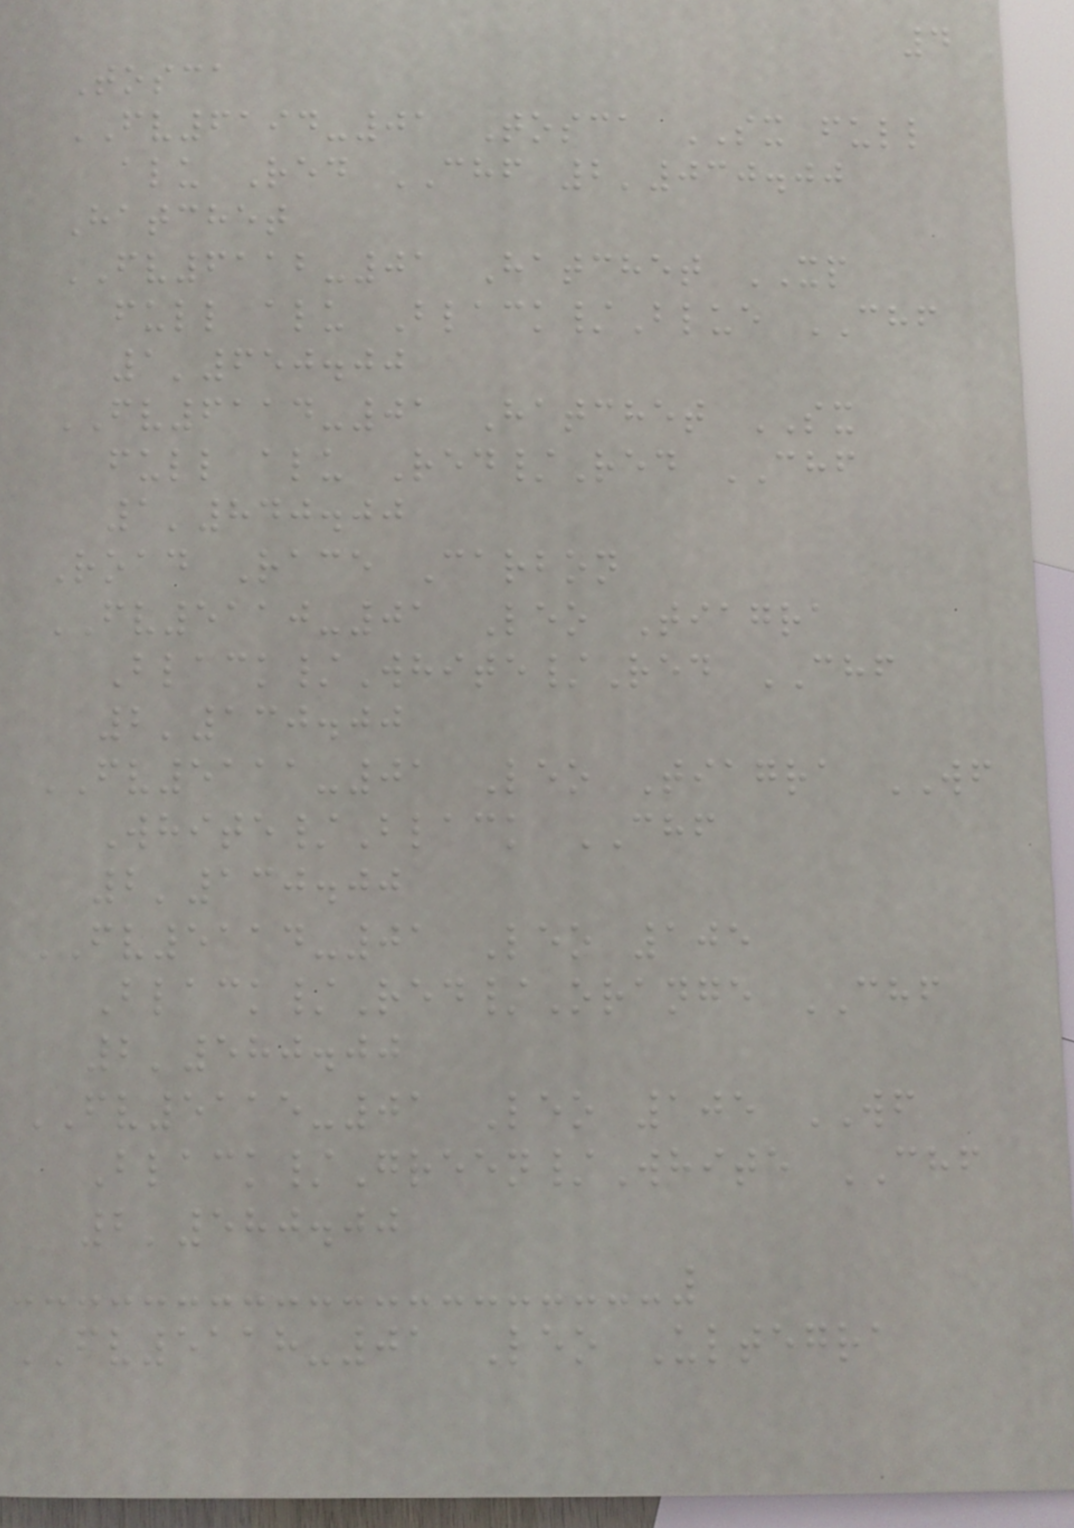4
Tosca
FV6194-01 Tosca SX full
alu Red CHF 2'030.00
Hatchet
FV6112-01 Hatchet XP
full alu Black/Blue CHF
1'650.00
FV6114-01 Hatchet SX
full alu Red/Red CHF
1'840.00
Road Race Carbon
FV5110-01 Leo Tiagra
Black/White/Red CHF
2'130.00
FV5111-01 Leo Tiagra WF
White/Black CHF
2'130.00
FV5114-01 Leo 105
Black/Red/Orange CHF
2'580.00
FV5115-01 Leo 105 WF
Black/Green/White CHF
2'580.00
FV5118-01 Leo Ultegra
